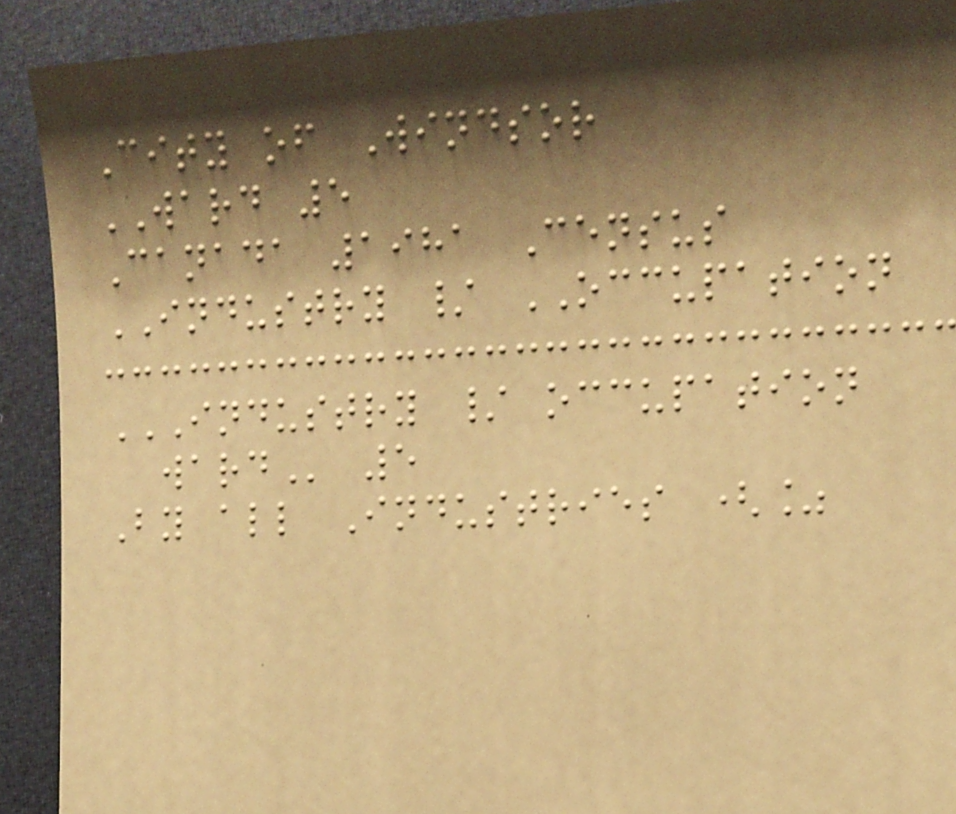City of Windsor
WARD 5
Canada 1981 Census
INDUSTRY / OCCUPATION
INDUSTRY / OCCUPATION
WARD 5
By all Industries (%
